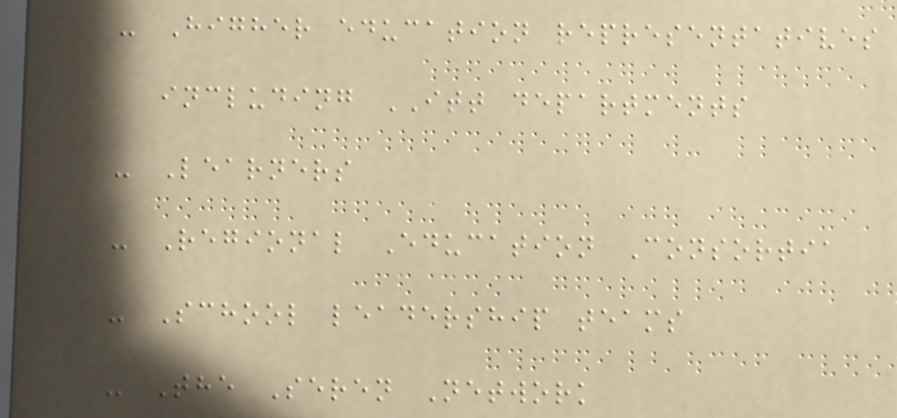- Higher education representatives
including ITT departments
- Learners
- Regional Education Consortia
- School leadership teams
- The Seren Network
